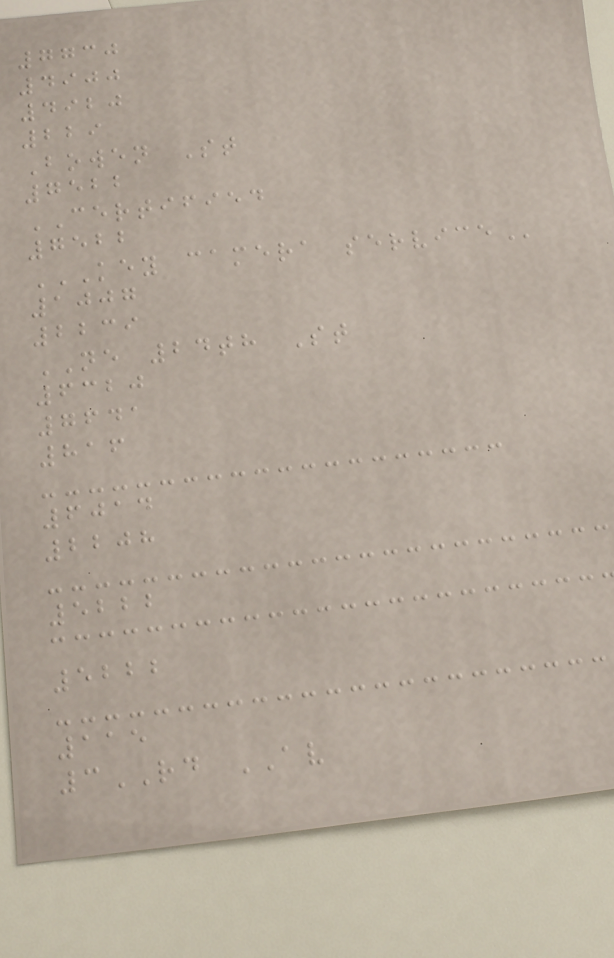7730
4900
4920
229
Bowen St
7522
CERTIFIED
7522
KEY CAMERA SERVICE
1007
2239
NE 24th St
6320
7641
816
6014
2208
5222
5222
115
3RD AV
